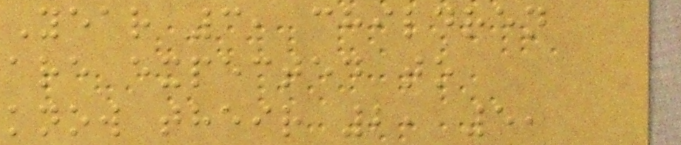Year 3, children
are expected to
know their 2, 5,
